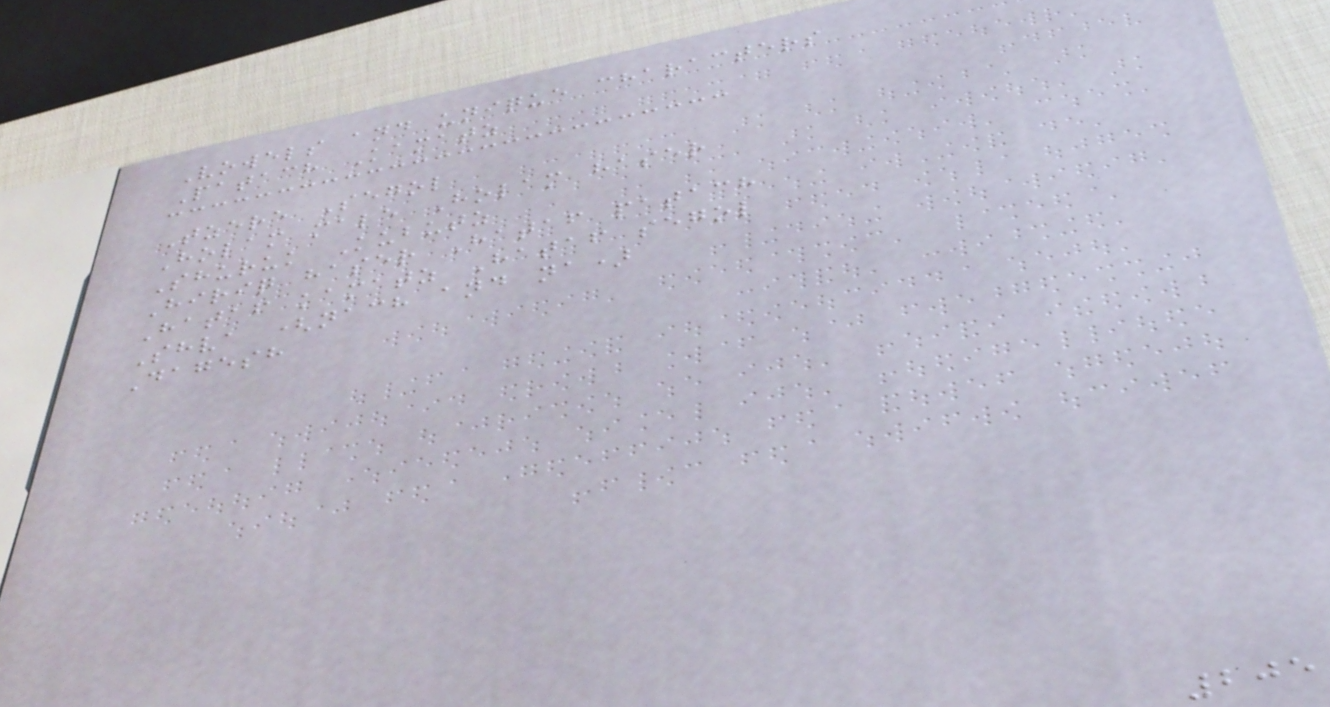Vowels and unique characters
Patach Kamatz
Tzere Segol
Holam male Holam haser
Shuruk Kubutz
Hiriq haser Hataf patach
Hataf kamatz Hataf segol
Shva (nach and na)
Dagesh
205
